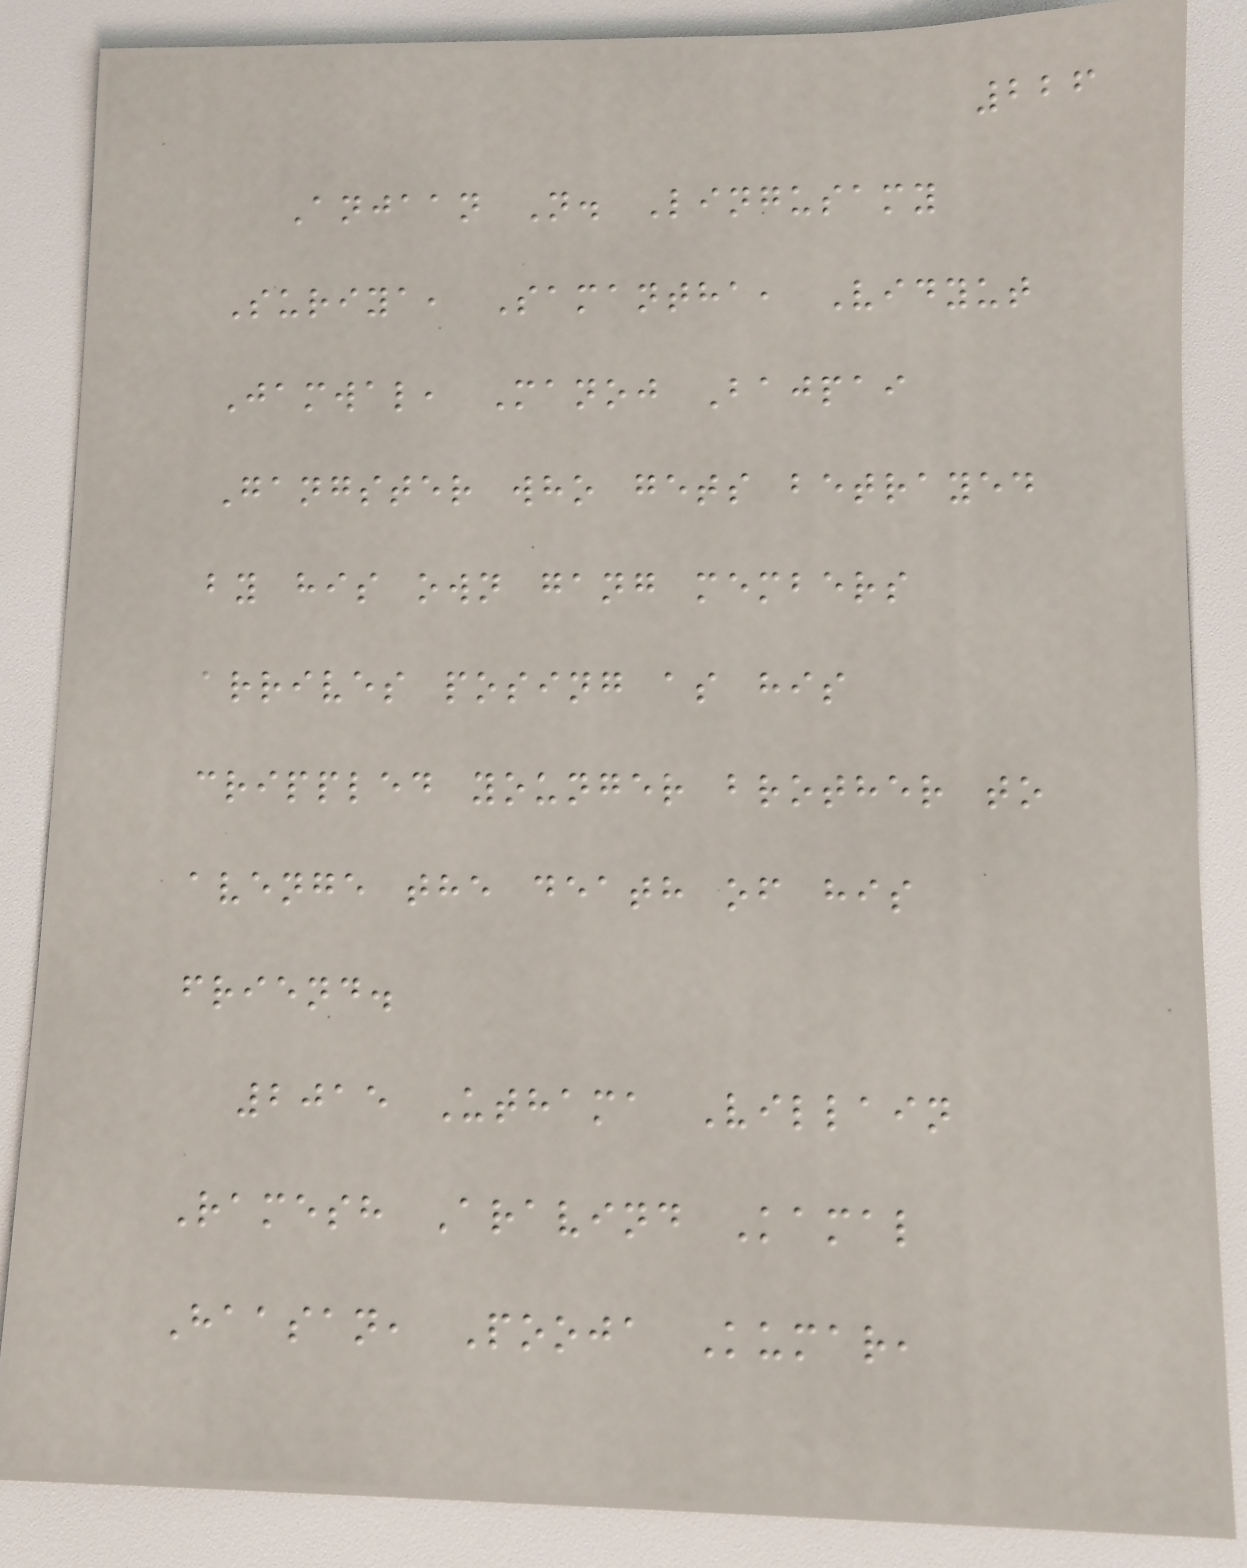226
Anjaan N. Lingusamy
Suriya, Samantha, Vidyut
Jamwal, Manoj Bajpai
Gangster who gets betrayed
by his own gang members
arrives posing as his
crippled younger brother to
avenge the death of his
friend.
2015 Uthama Villain
Ramesh Aravind Kamal
Haasan, Pooja Kumar,
